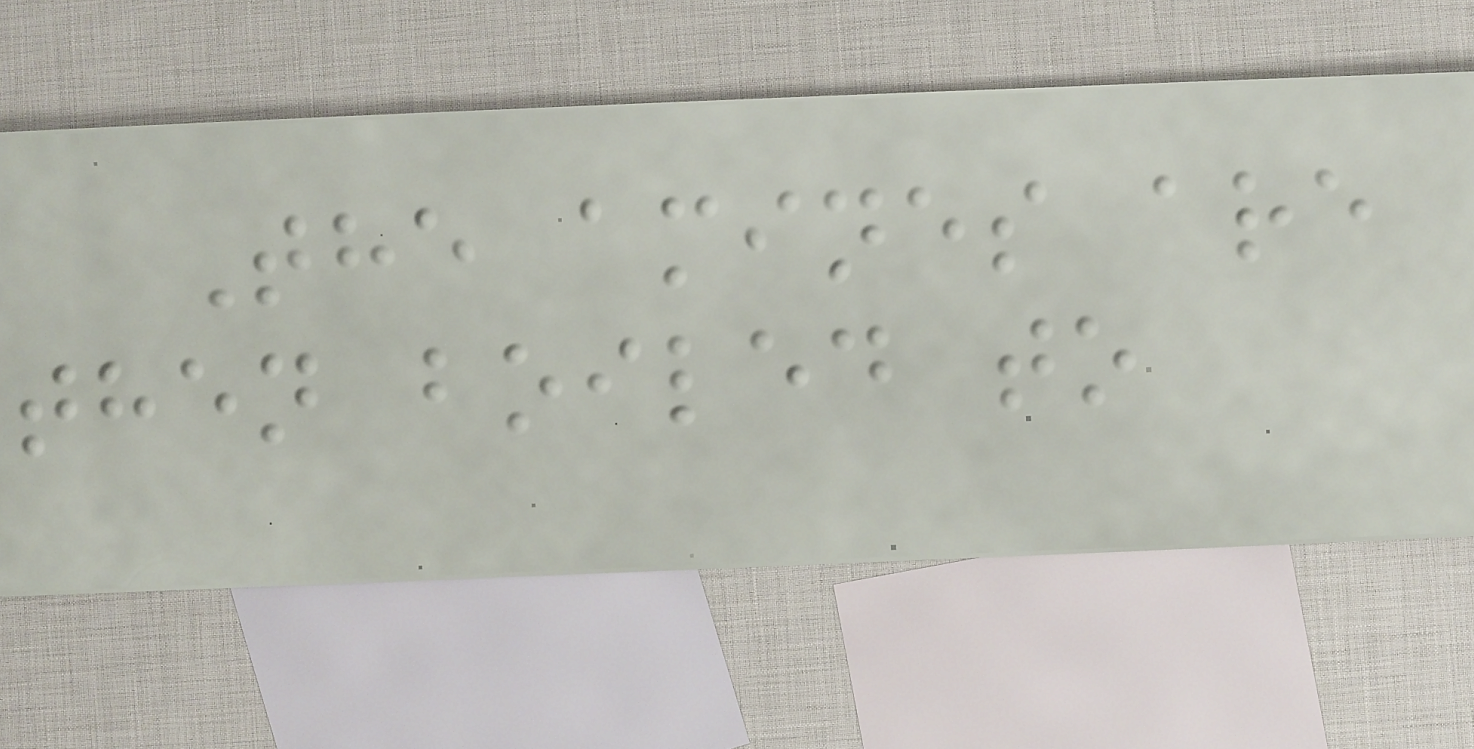The amines are
then boiled to
